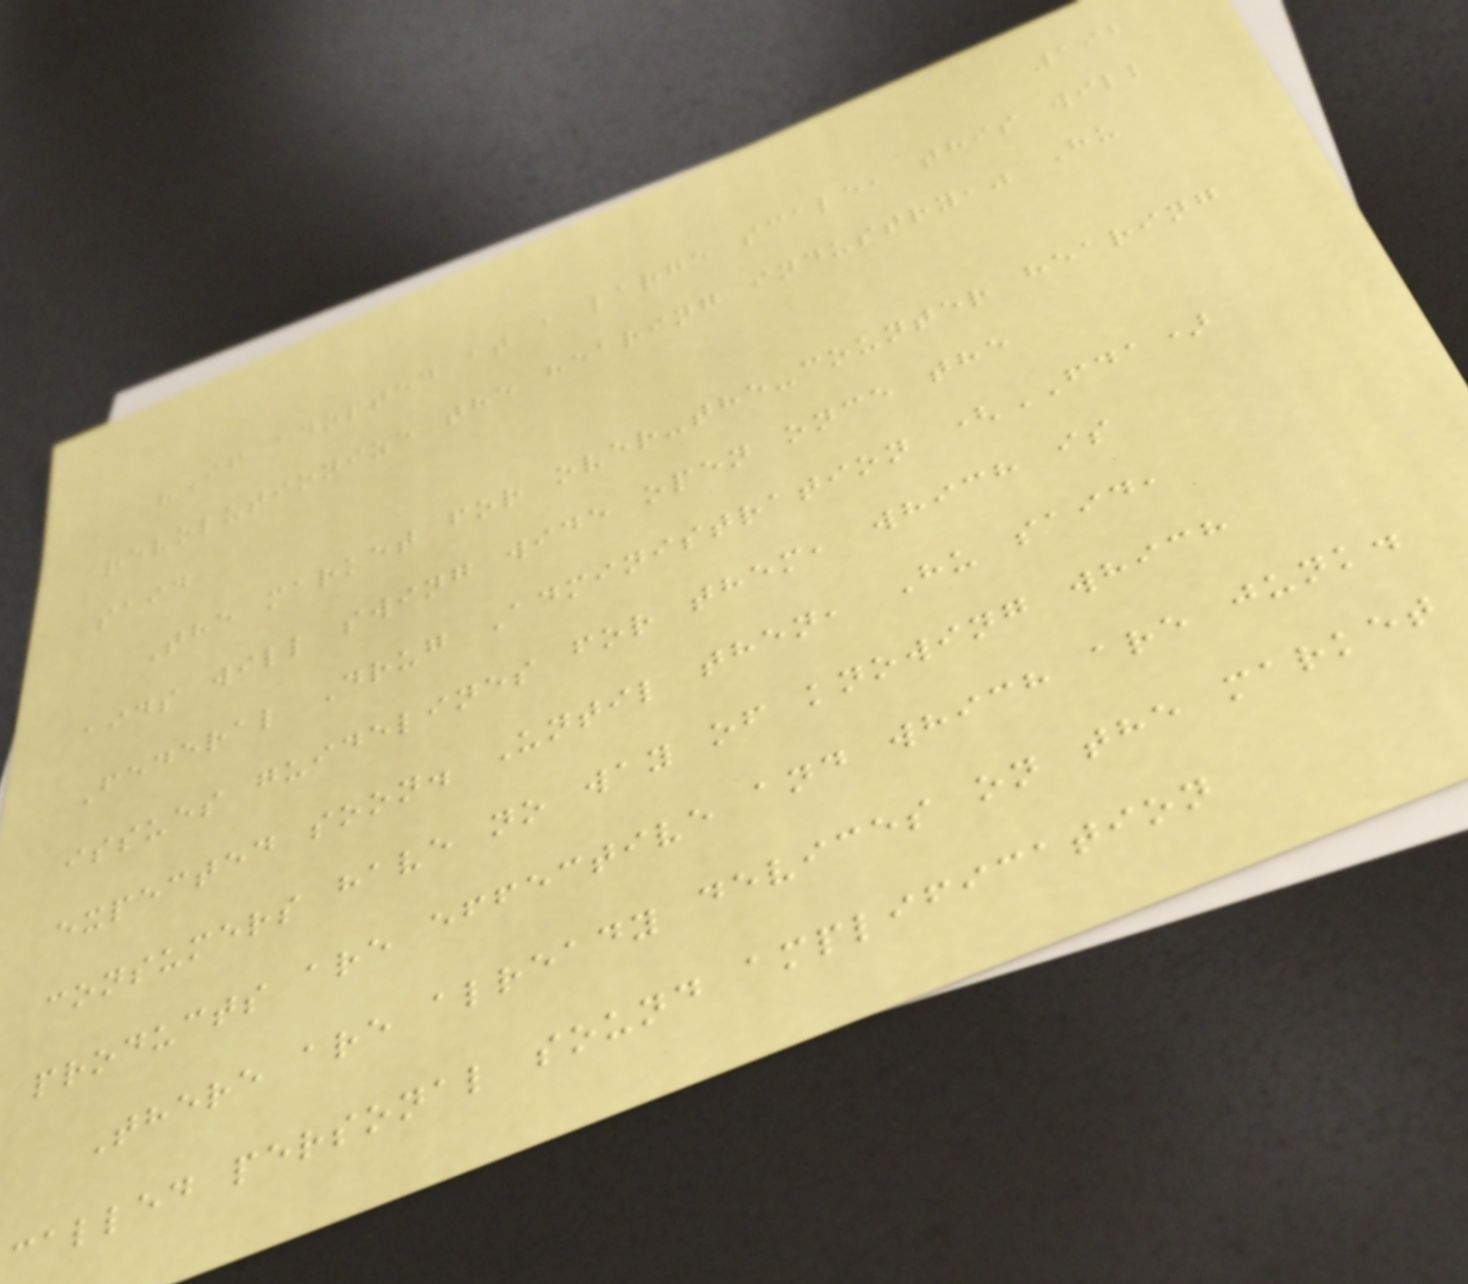192
"If adopted at a large scale, this will
revolutionize the hearing industry," Hu
said
The market for over-the-counter hearing
aids will swing wide open once the
Federal Drug Administration (FDA)
issues guidelines for them, which is
expected soon. Until then, Hu said,
consumers have no way of knowing which
products are effective and which are junk.
There are already devices on the market
called personal sound amplification
